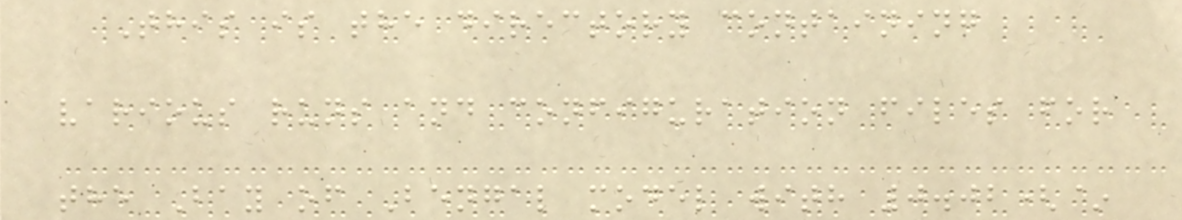This is the directory containing
various runs and configuration files for
the Bay of Bengal model with 0.02(~
